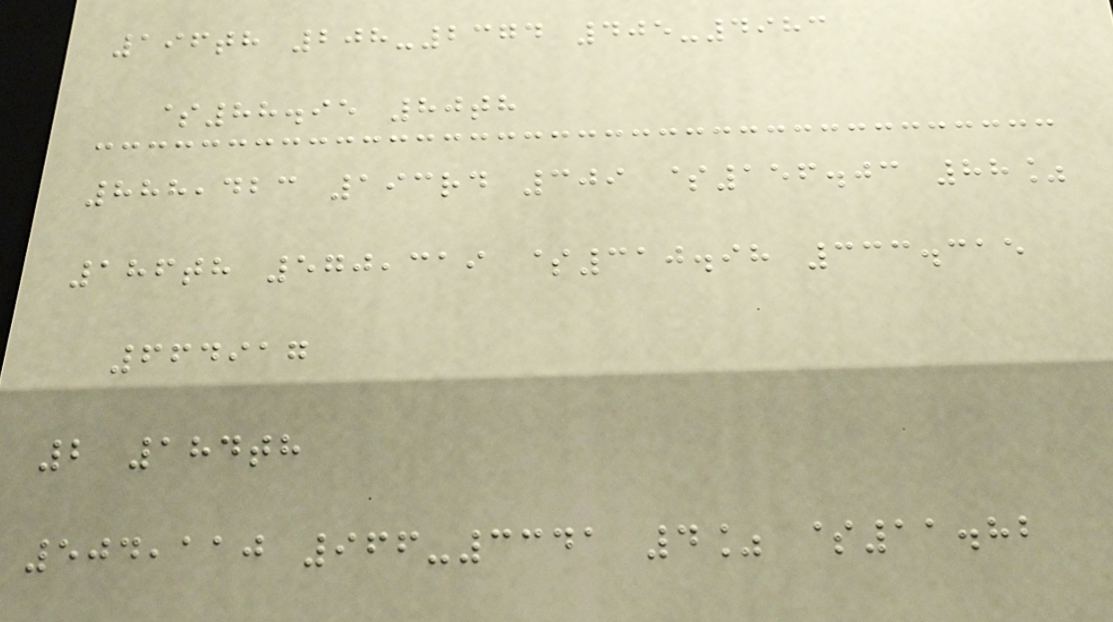196th 208-2374 405-4983
$88.95 80th
888,423 193rd 309 $156.03 88%
186th 570,319 $310.98 333.315
664917
2 184th
504,110 966-3341 4% $11.82
